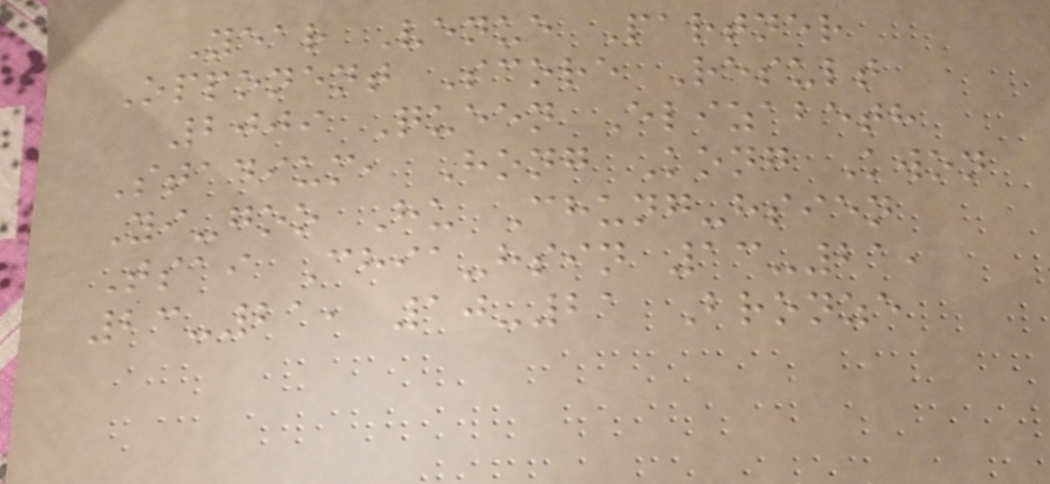Year Venue Partner
Opponent Score Result
2009 Queen Elizabeth
Stadium, Hong Kong Kwon
Yi-goo Hu Chung-hsien
Tsai Chia-hsin 13-21,
23-21, 10-21 Bronze
